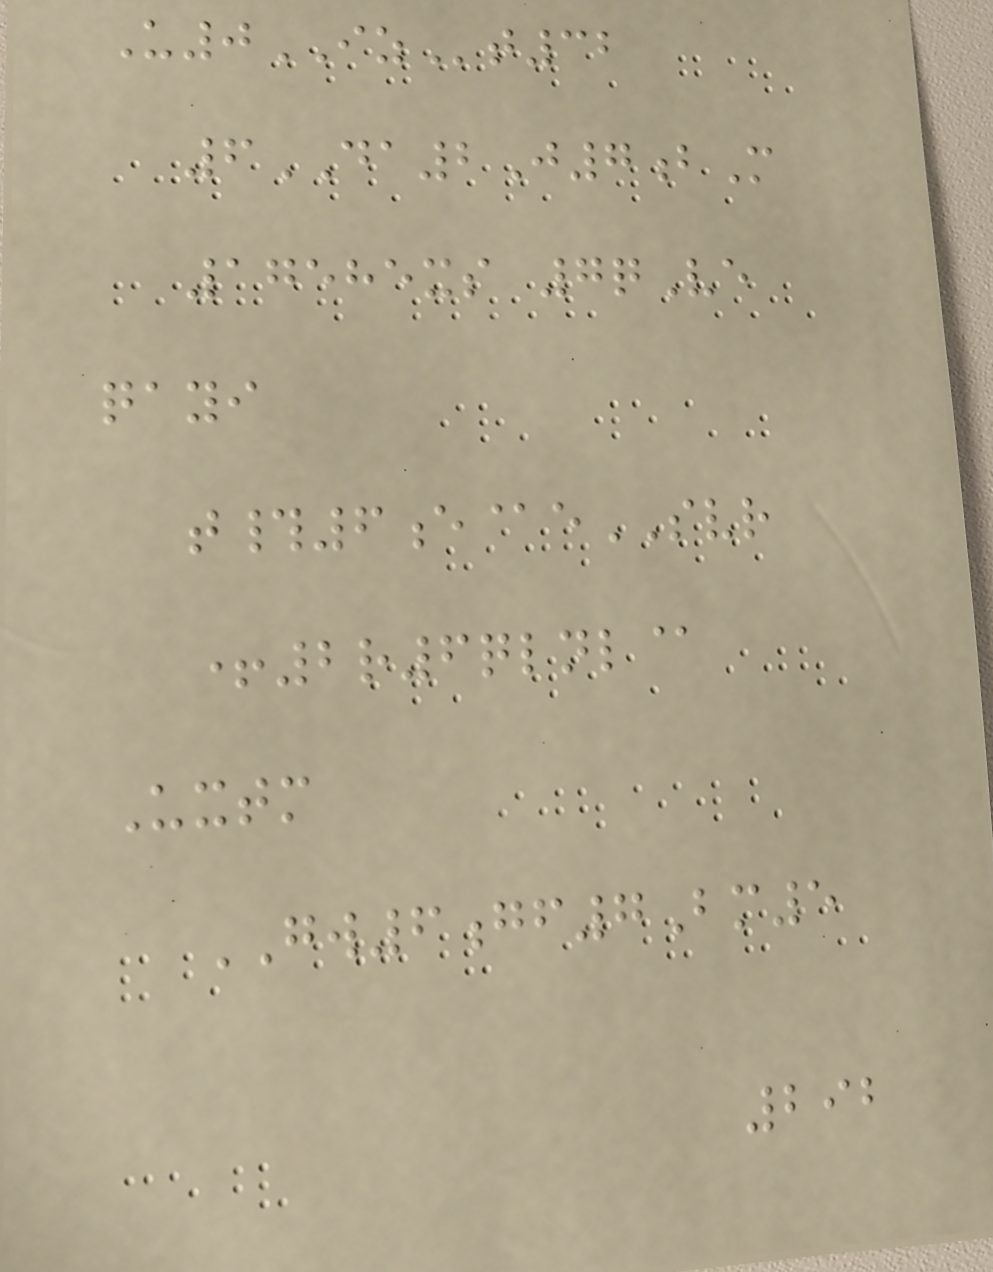U0IZt32
6DA2J7bM
17585xs 7qVe
qayi
t#6e@eSVR
+2r6qlnl@
Uxtm
GW6gf7Bm5
292
